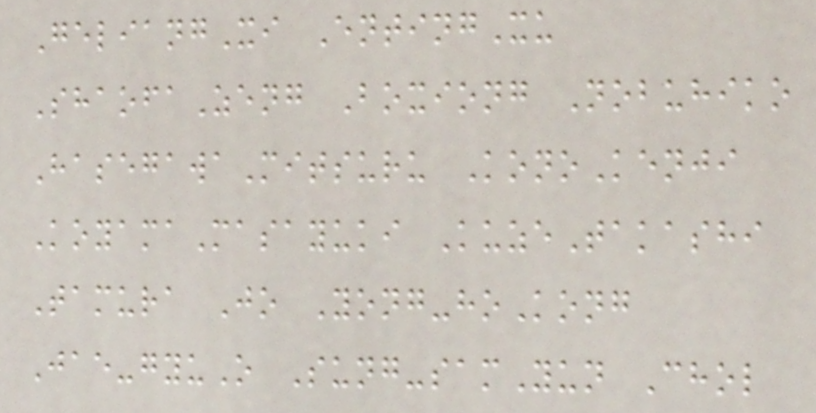GeliangXi EntingXu
ShaofaZeng Boxiong Nobuhiko
HasegawaMitsuru KonoKenji
KoyamaMasayuki KuzeTakashi
Tamura Jo Yong-hoKong
Jae-gyuO Sung-samYun Chol
